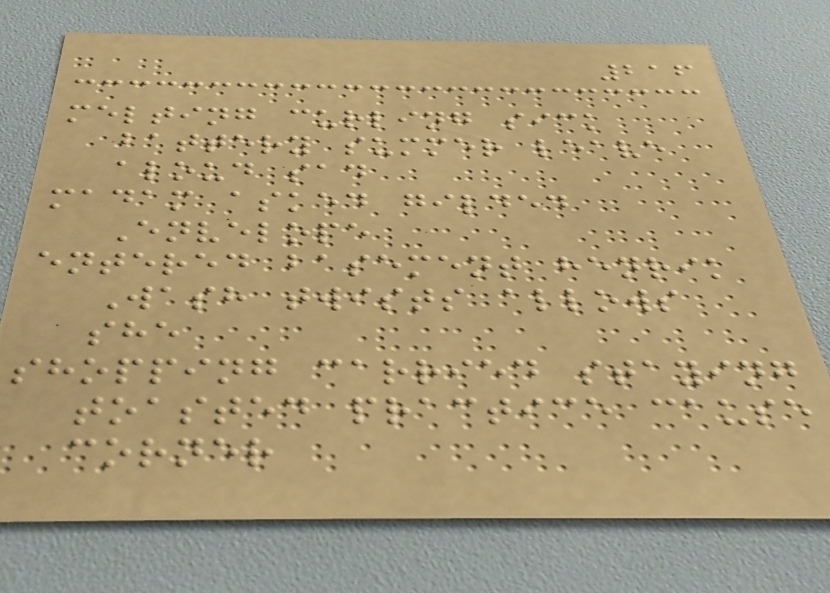216
melting curling sick
battery summer leave
aloud sad
madam asked gilded
Envelope
entered basement henrik
Wash twists allows
she
shopping carried staying
toasted practice cause
corner
